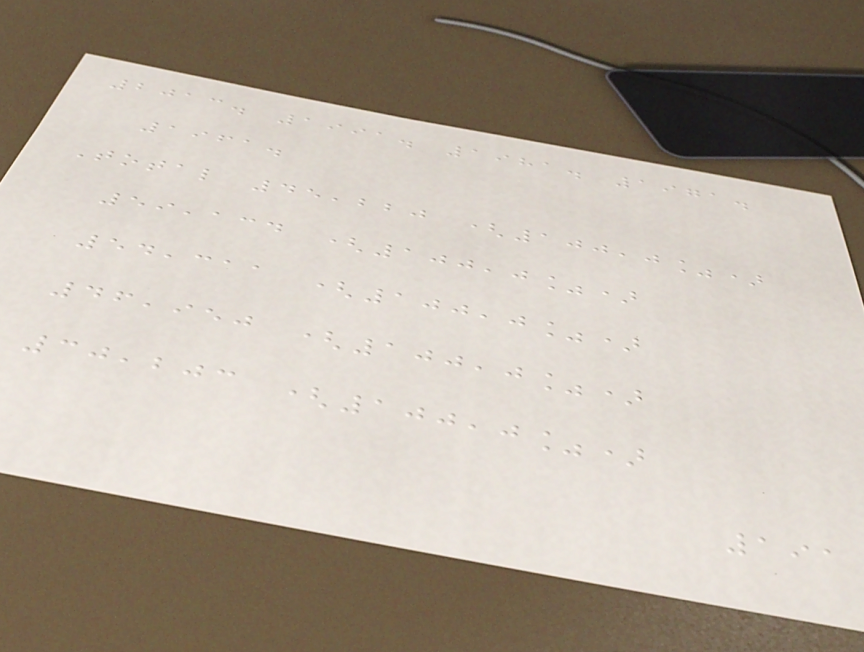2013. 1991. 1981. 1971.
1961.
Total 45,220 (100,0%)
59,134 (100,0%)
54,311 (100,0%)
46,950 (100,0%)
30,203 (100,0%)
191
